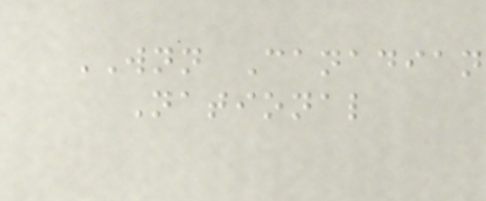WNN Canadian
National
